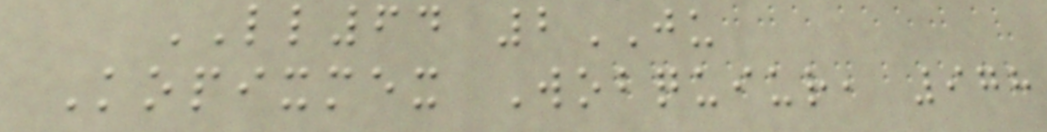LL64 2JU
Kopixmex Wobquiur, 978
